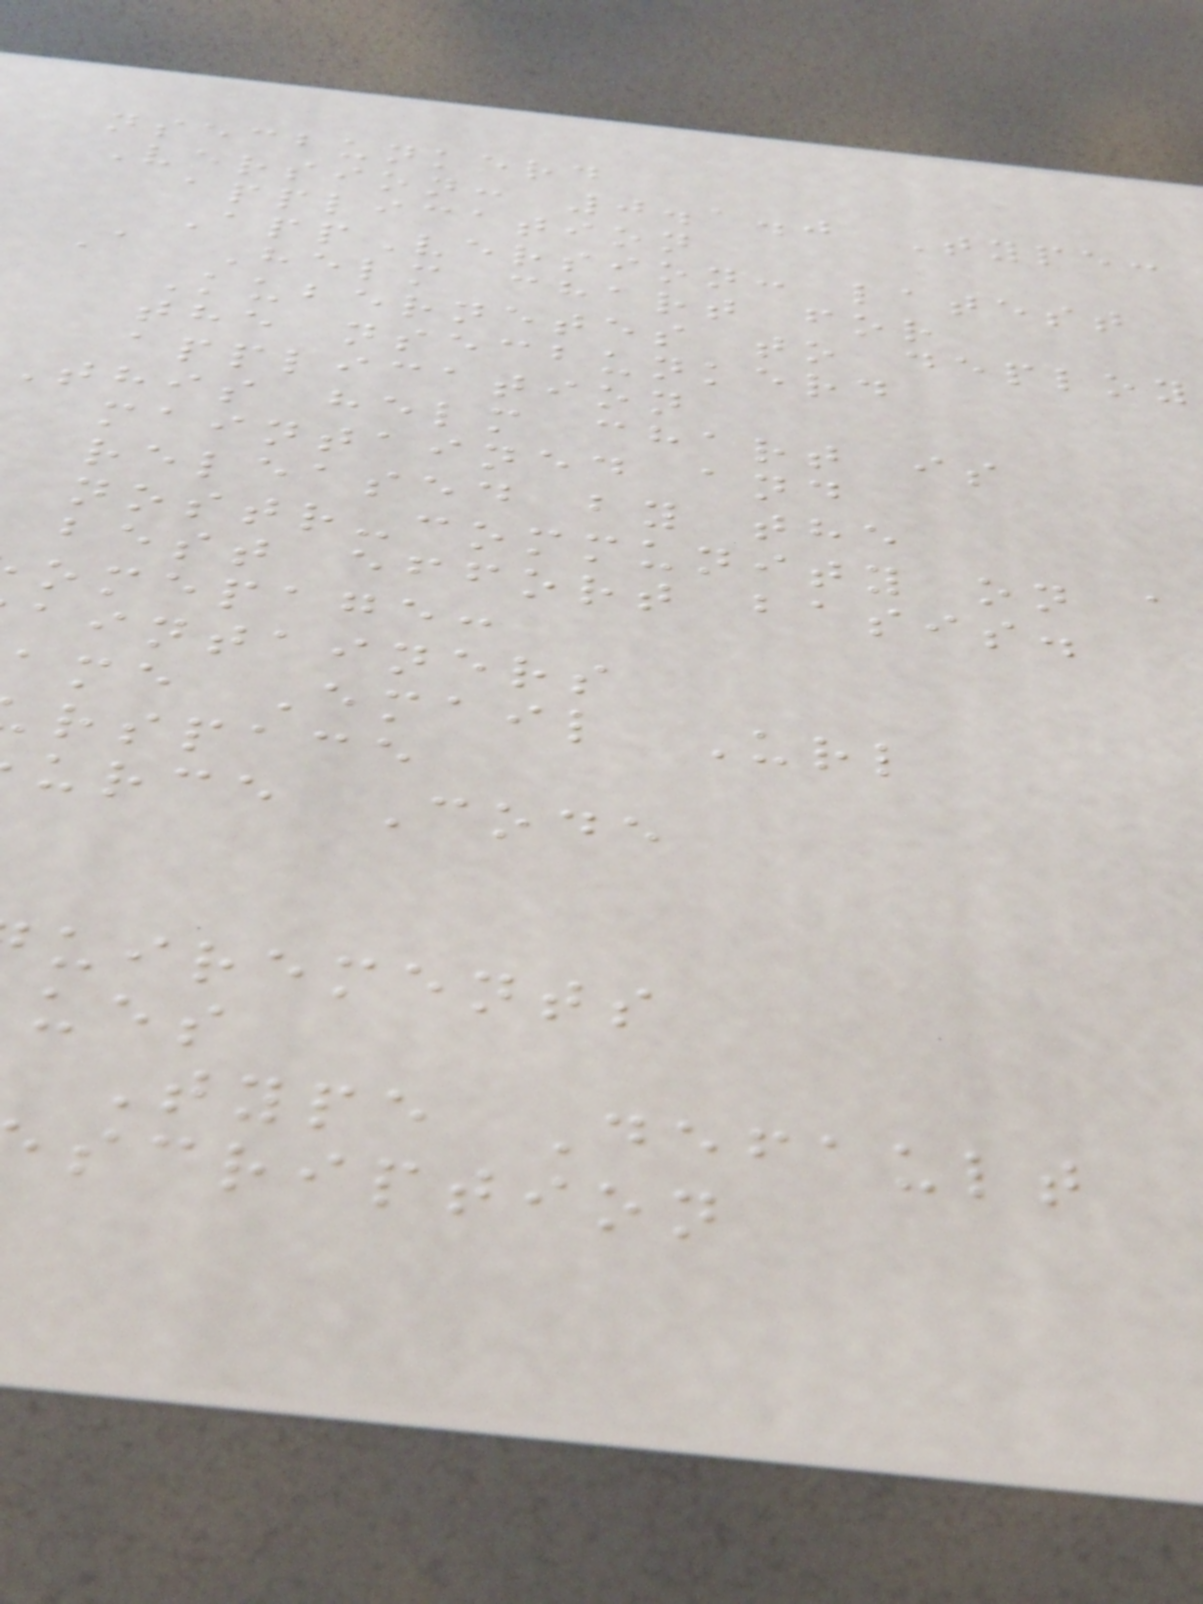nsecbunkerd
Version: 0.1.0 Type:
application
AppVersion: latest
A Helm chart for
Kubernetes to deploy
the nsecbunkerd
application
This helm chart is
maintained and
released by the
nostr-community on a
best effort basis.
omepage:
aintainers
ame Email Url
rspace
urce Code
uirements
Type Default
scription
